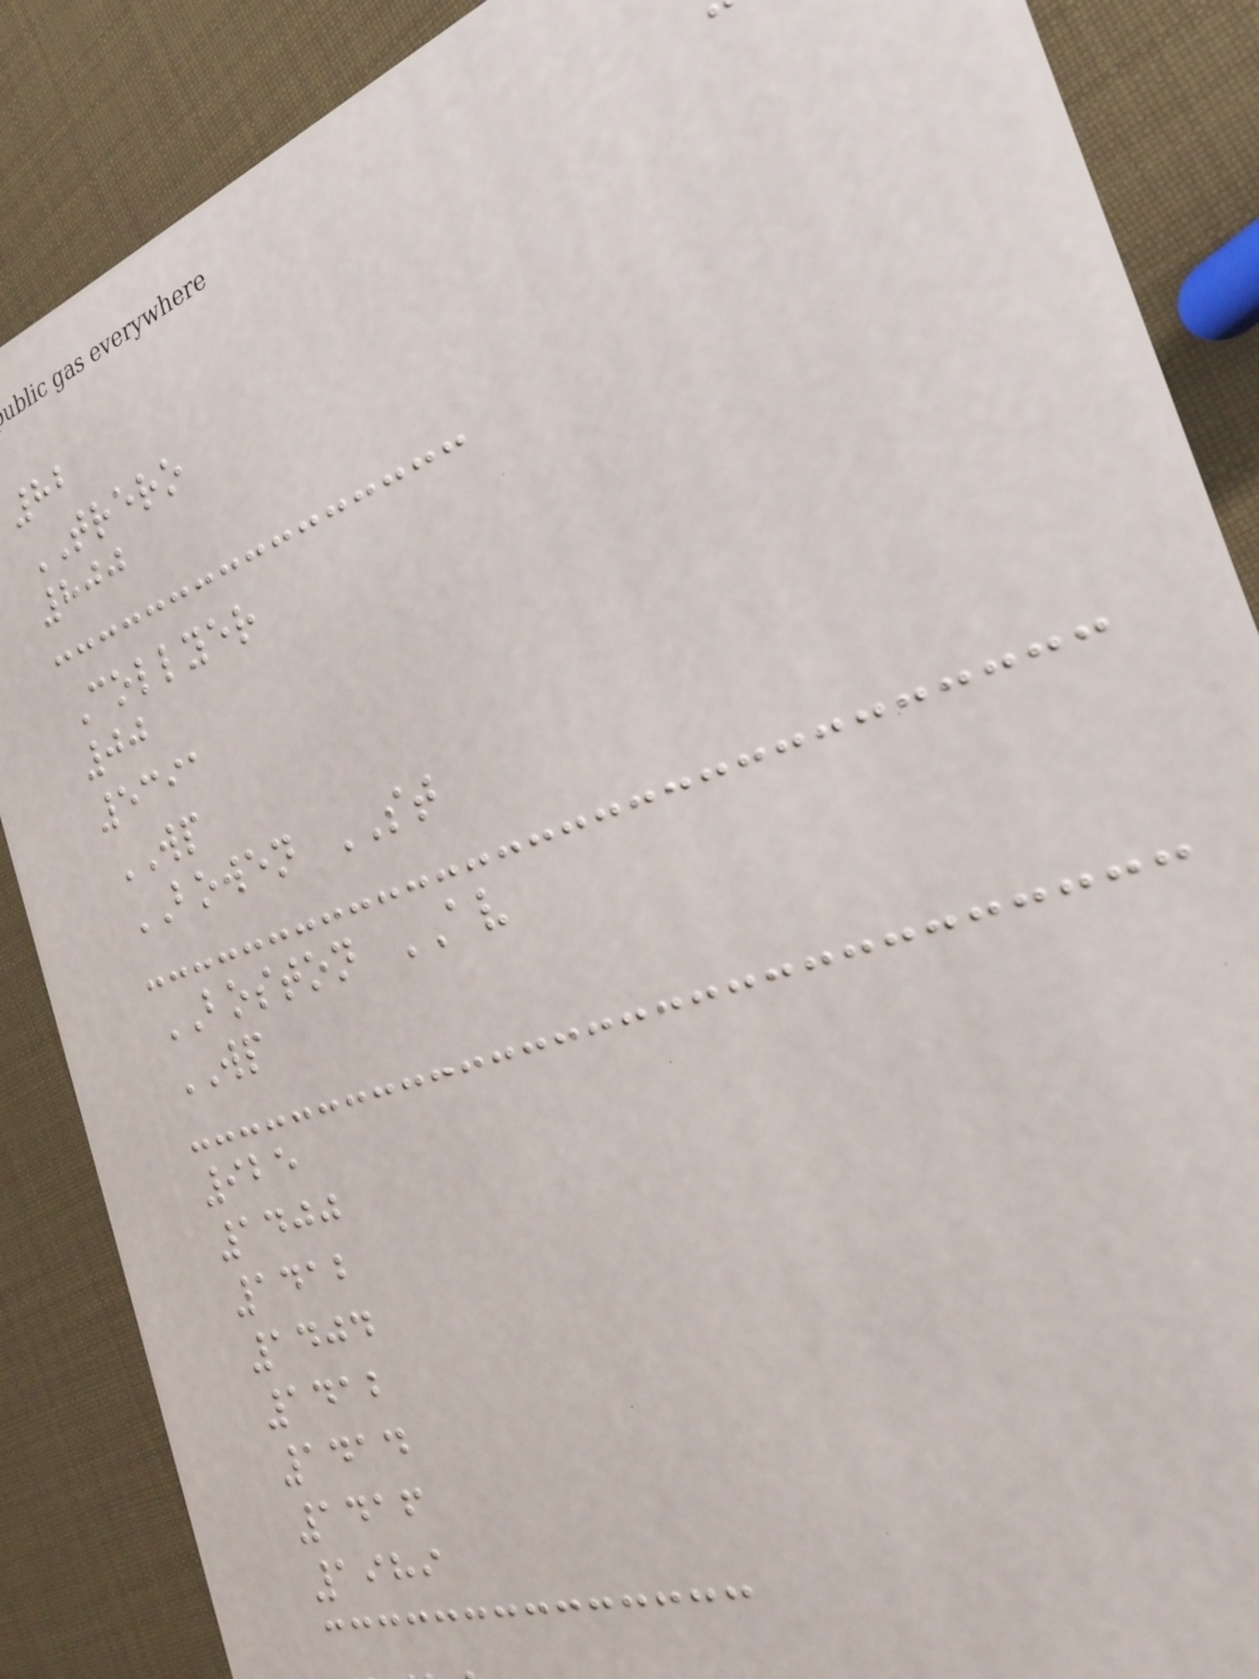82
TRERO
800
Collyer
00
5391
WP
BOWEN ST
BOSTON AV
WP
925
1400
1412
1404
1412
1414
1416
1989
